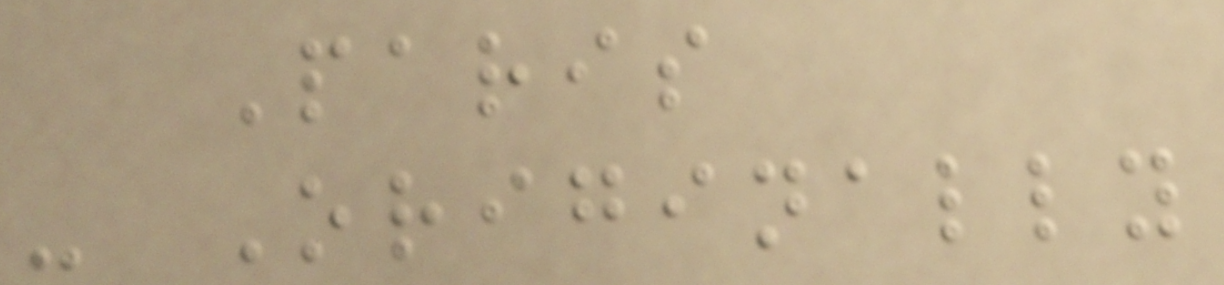Paris
- Originally
